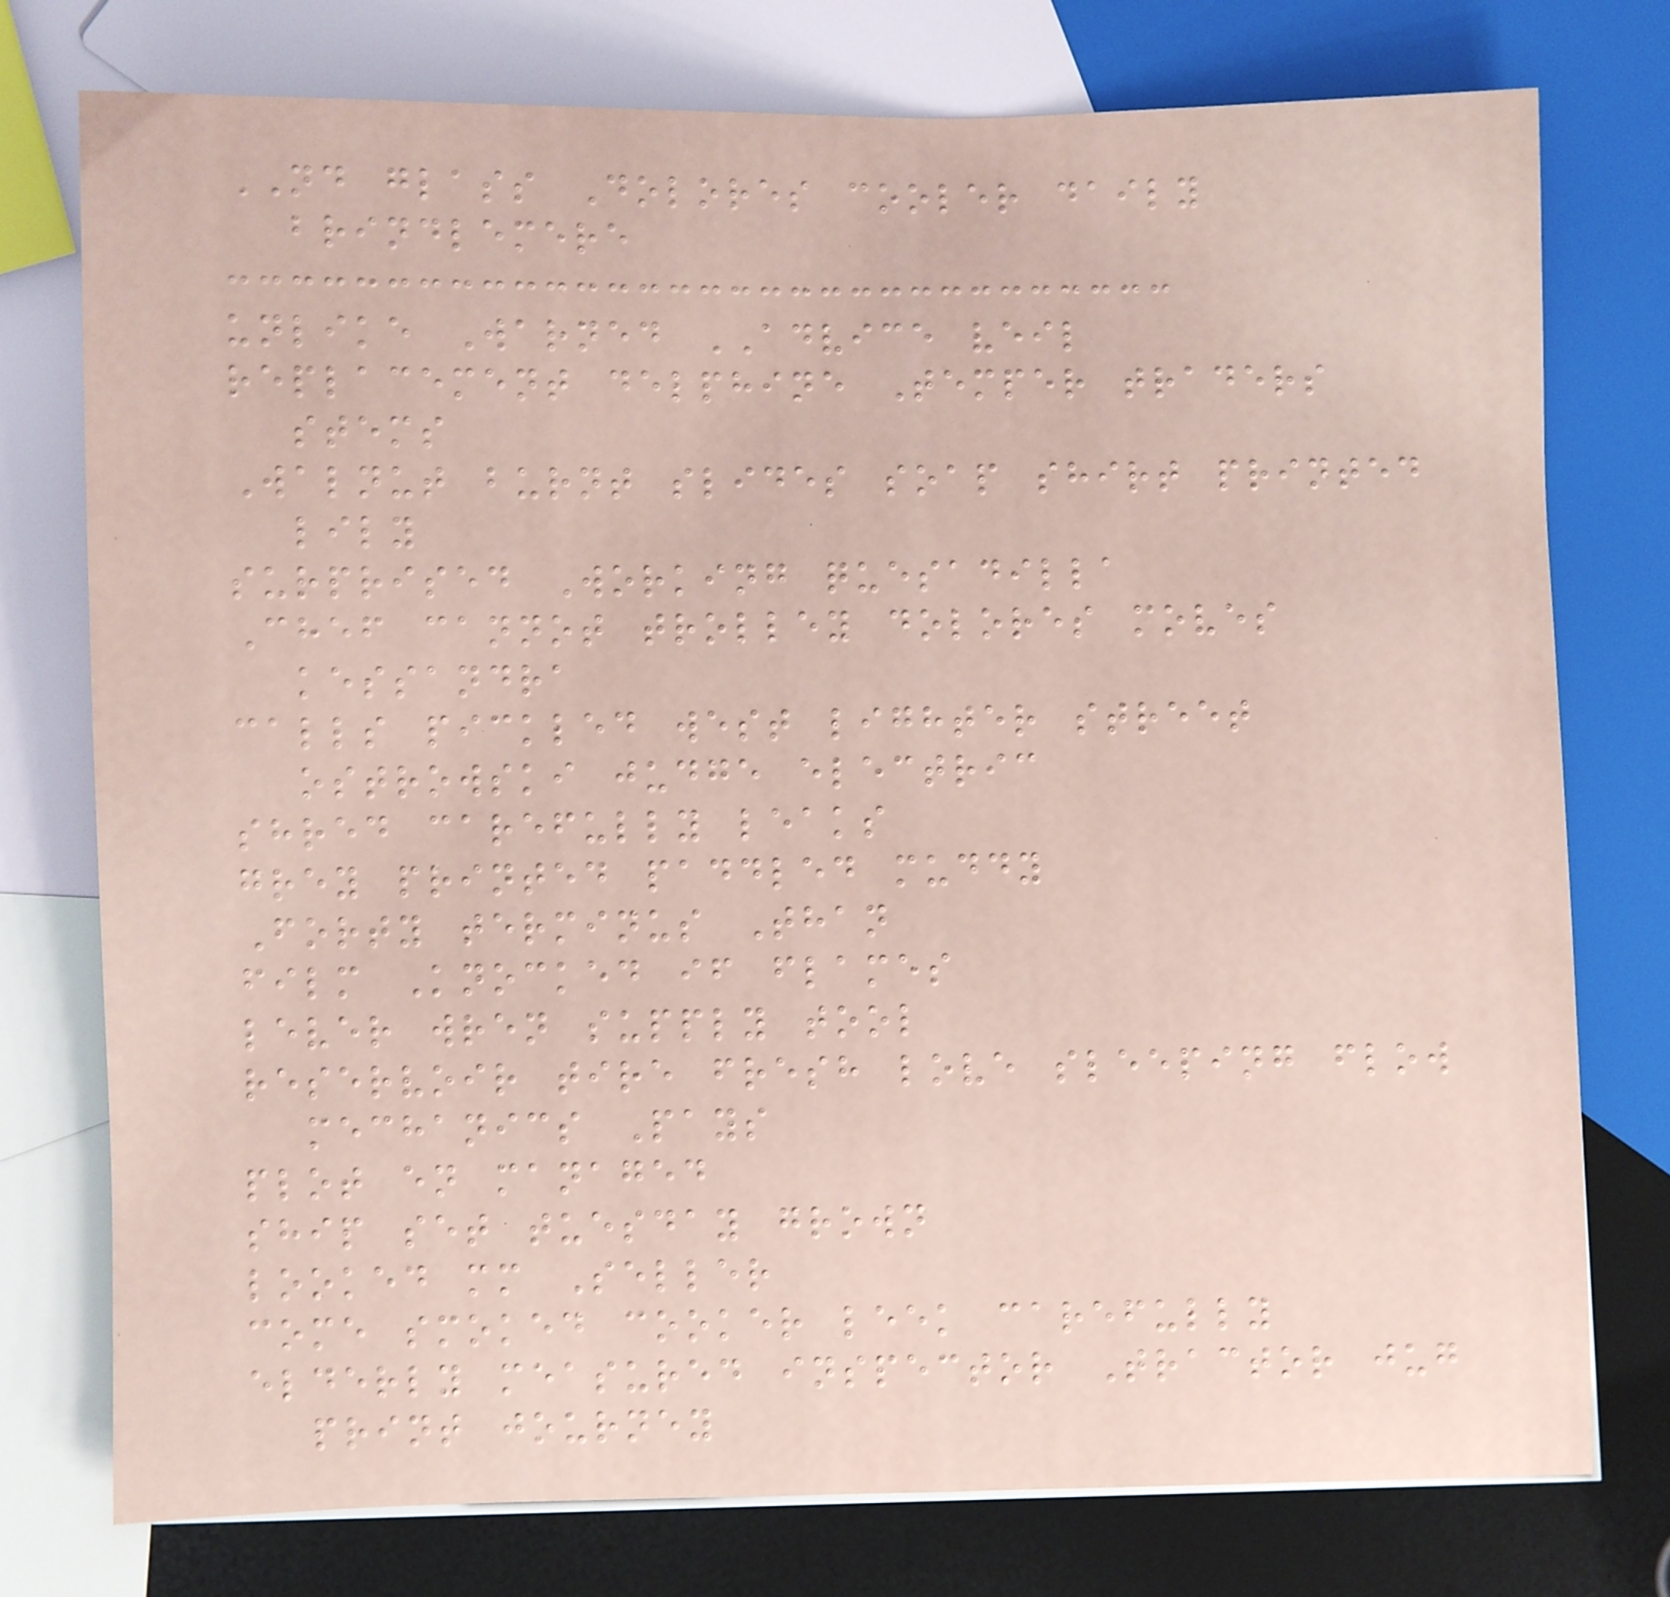ND glass Dolores cooler daily
brindlemere
unlike Warned ADVICE veil
replacement delphine Temper traders
stems
Walnut burnt slides soap shirt printed
lily
surprised Working quesadilla
Chef cannot trolley dolores moves
kessandra
calls pickled west lighter street
ostrowski judge electric
shred carefully leaks
grey printed paddled muddy
Forty terminus Than
film Knocked if flames
lever wren supply tool
reservoir tire fresh love sleeping flow
mechanics Pays
plot en managed
ship set tuesday grown
looked mm Seller
come smoked cooker leek carefully
elderly measured inspector Tractor jug
print journey
